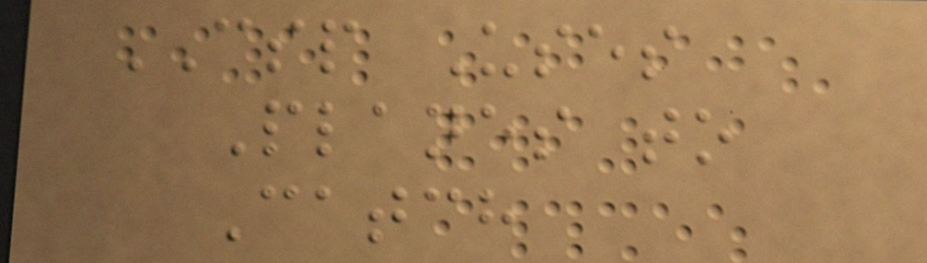CSP Uses
Planes to
Catch
